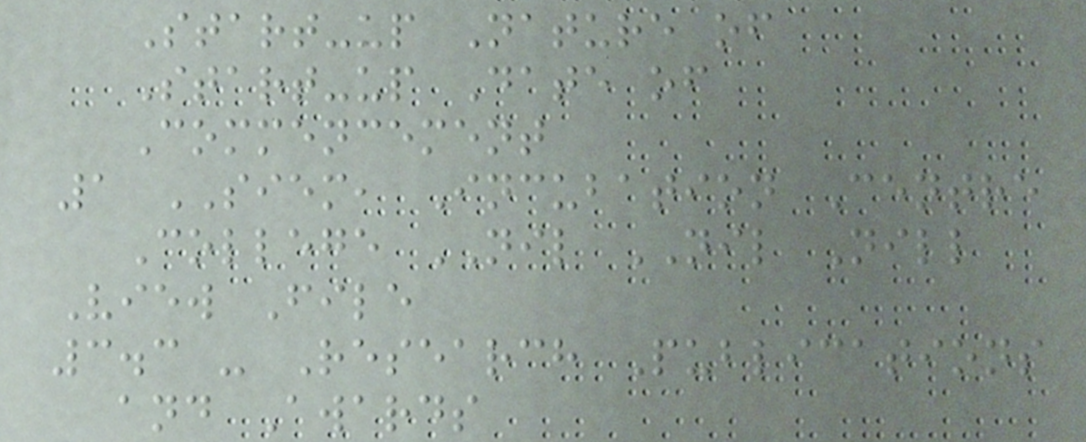Start-up Nature of
Start-up Date of
Commencement
1 SIEM, Incubation Centre
College NIL NIL Nill
View File
3.3 - Research Publications
and Awards
